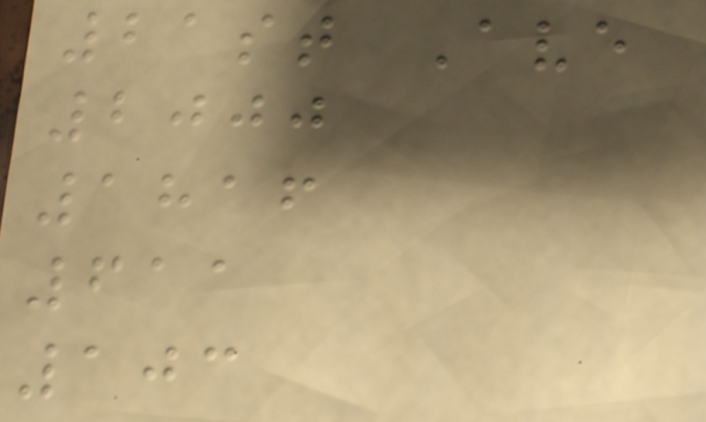21st Ave
2000
1816
611
103
